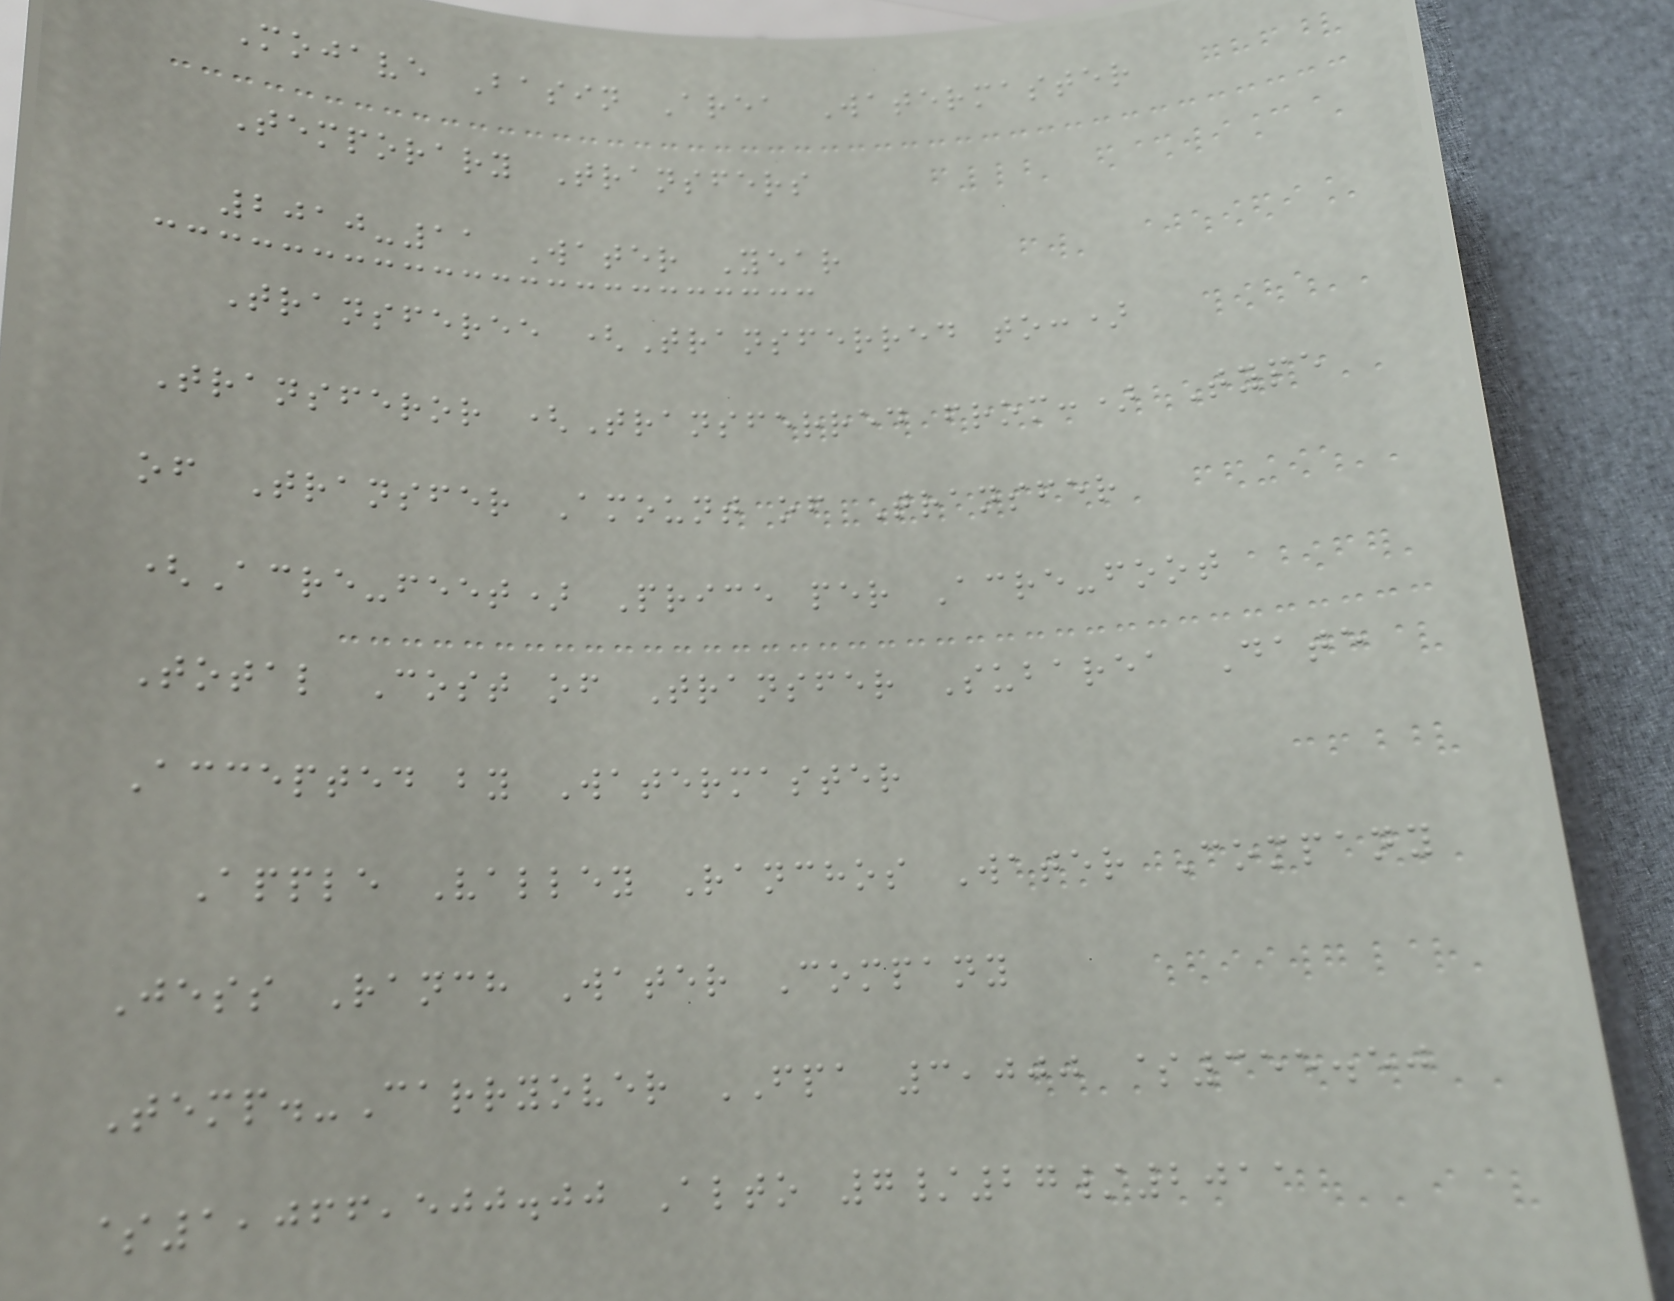Mojave Basin Area Watermaster
Temporary Transfers
2010-11 Water Year
Transferee (Transferred to:)
Transferor (Transferred from:) Type
of Transfer Amount of Transfer
(Acre-feet) Price per Acre-foot
Total Cost of Transfer Subarea Date
Accepted by Watermaster
Apple Valley Ranchos Water Company
Jess Ranch Water Company
Temp.-Carryover FPA 3,000 $355.50
$1,066,500.00 Alto 7/27/2011
